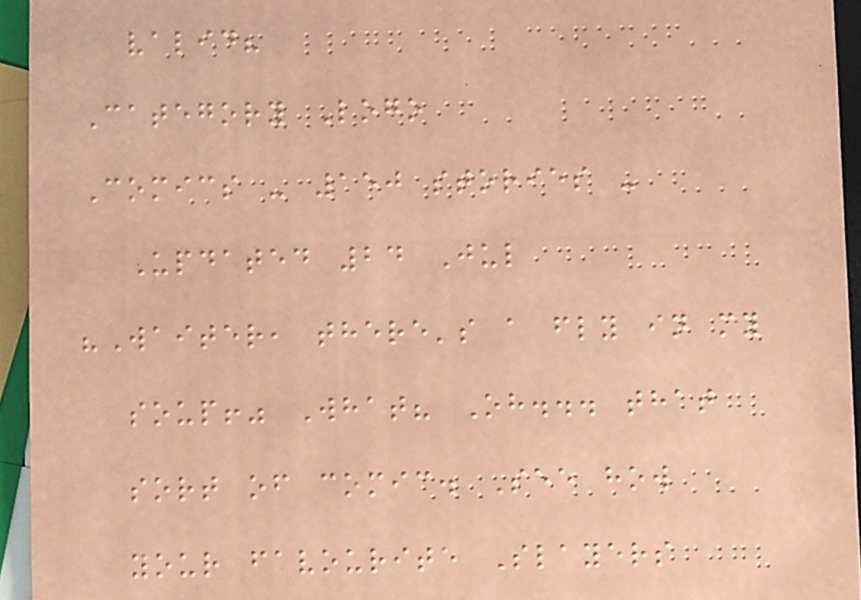valid?
Category Logo
Comics - 150 stories -
Updated 24 Jul
"Waiter, there's a fly in my
soup!" What? Oh... that
sort of comic. See how
your favourite Slayers
